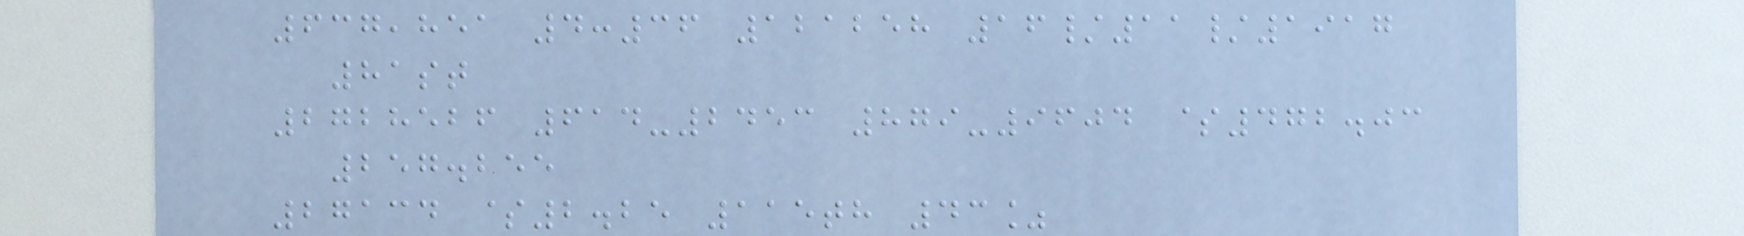637,851 4:36 121258 16/11/1917
81st
2728526 614-2453 879-9604 $472.03
257.255
27134 $2.25 115th 43%
